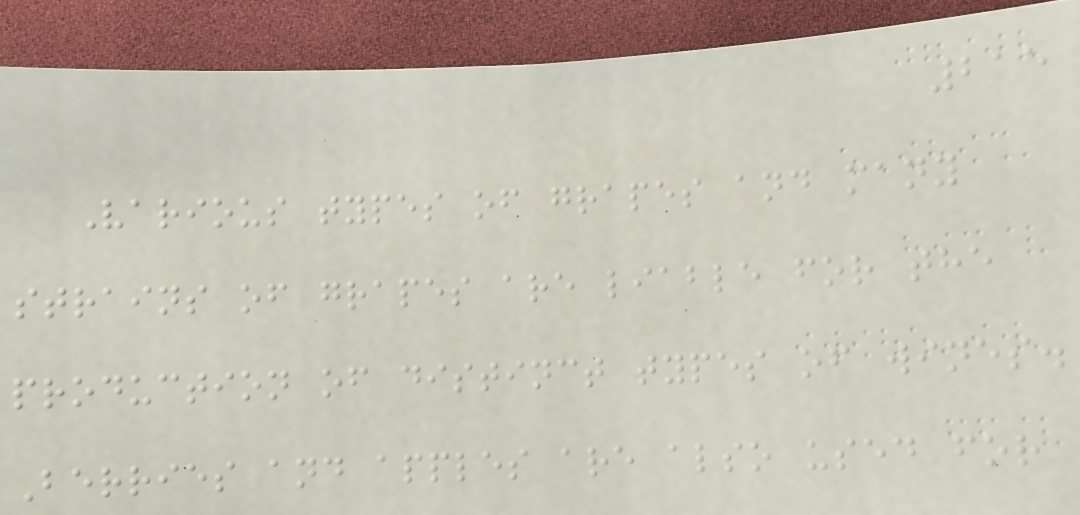215
Various types of grapes and many
strains of grapes are liable for the
production of distinct types of wines.
Berries and apples are also used for
